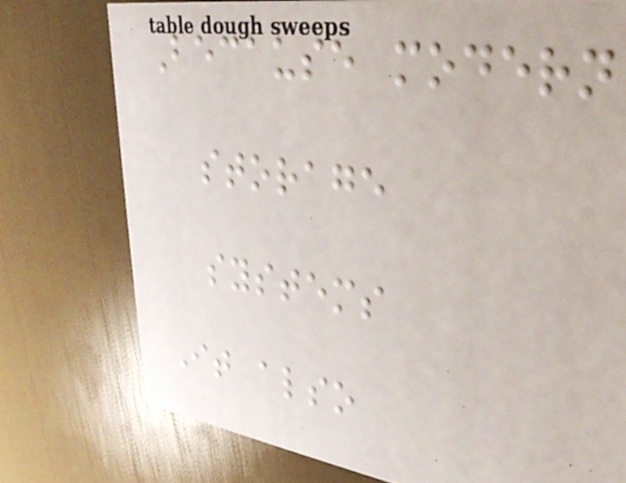Because modern
storage
systems
It also
